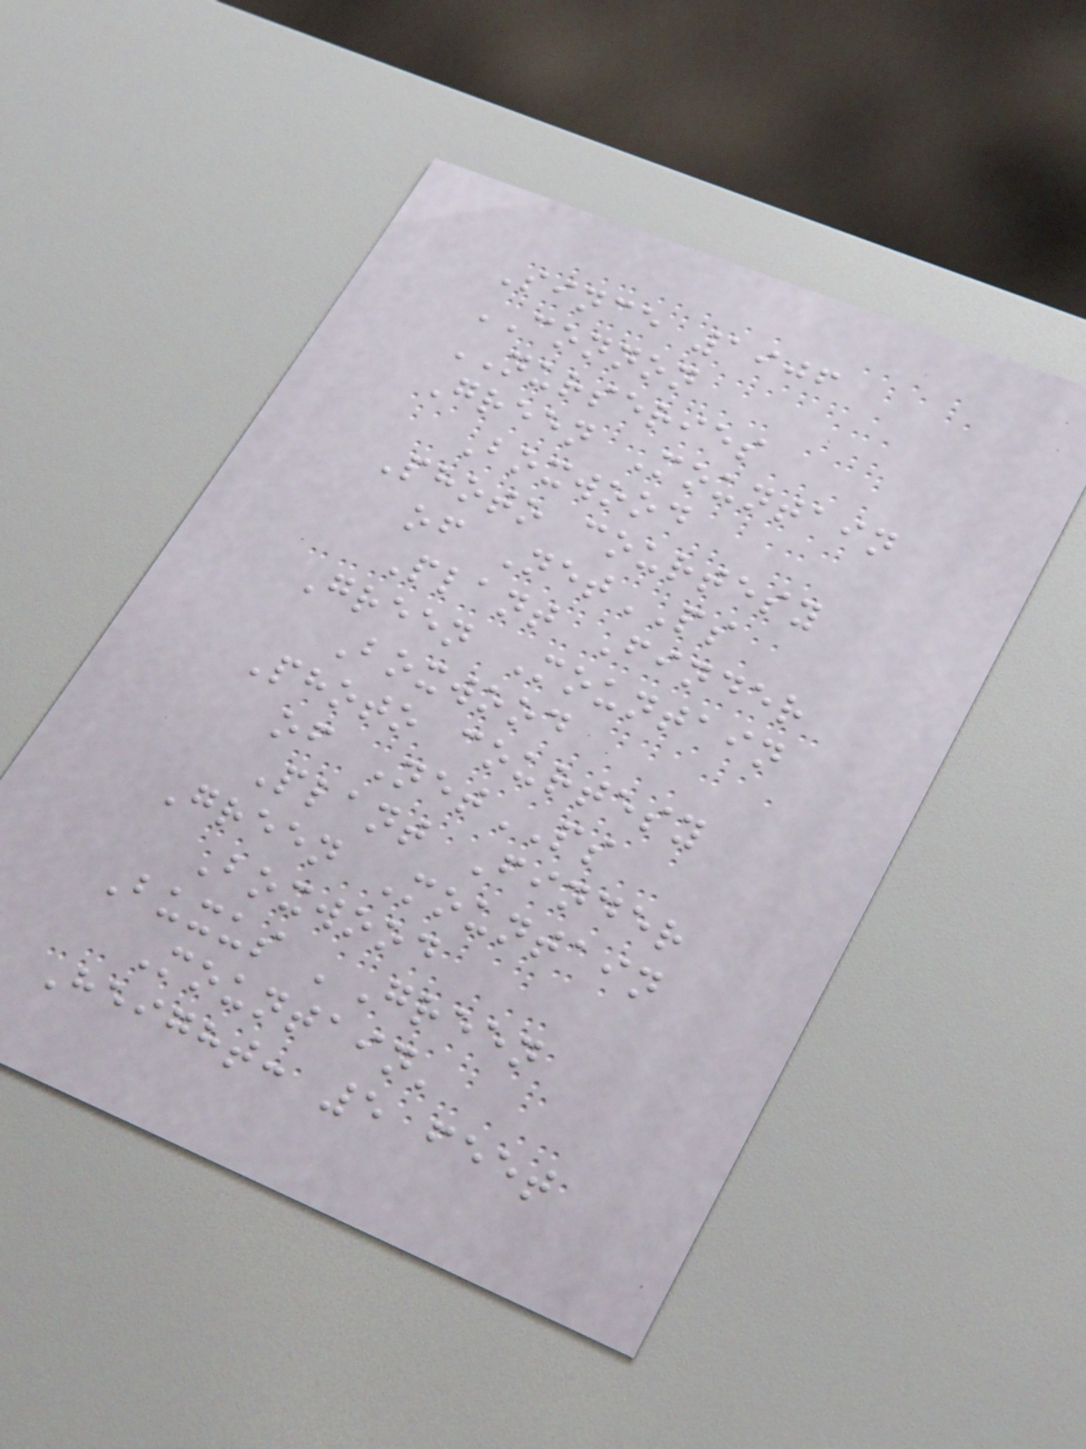Since 1906
CONNON
NURSERIES
Green Mountain
Boxwood
Photo courtesy
of NetPS
Plant Finder
Green Mountain
Boxwood
Photo courtesy
of NetPS
Plant Finder
Green Mountain
Boxwood
Buxus 'Green
Mountain'
Height: 5 feet
